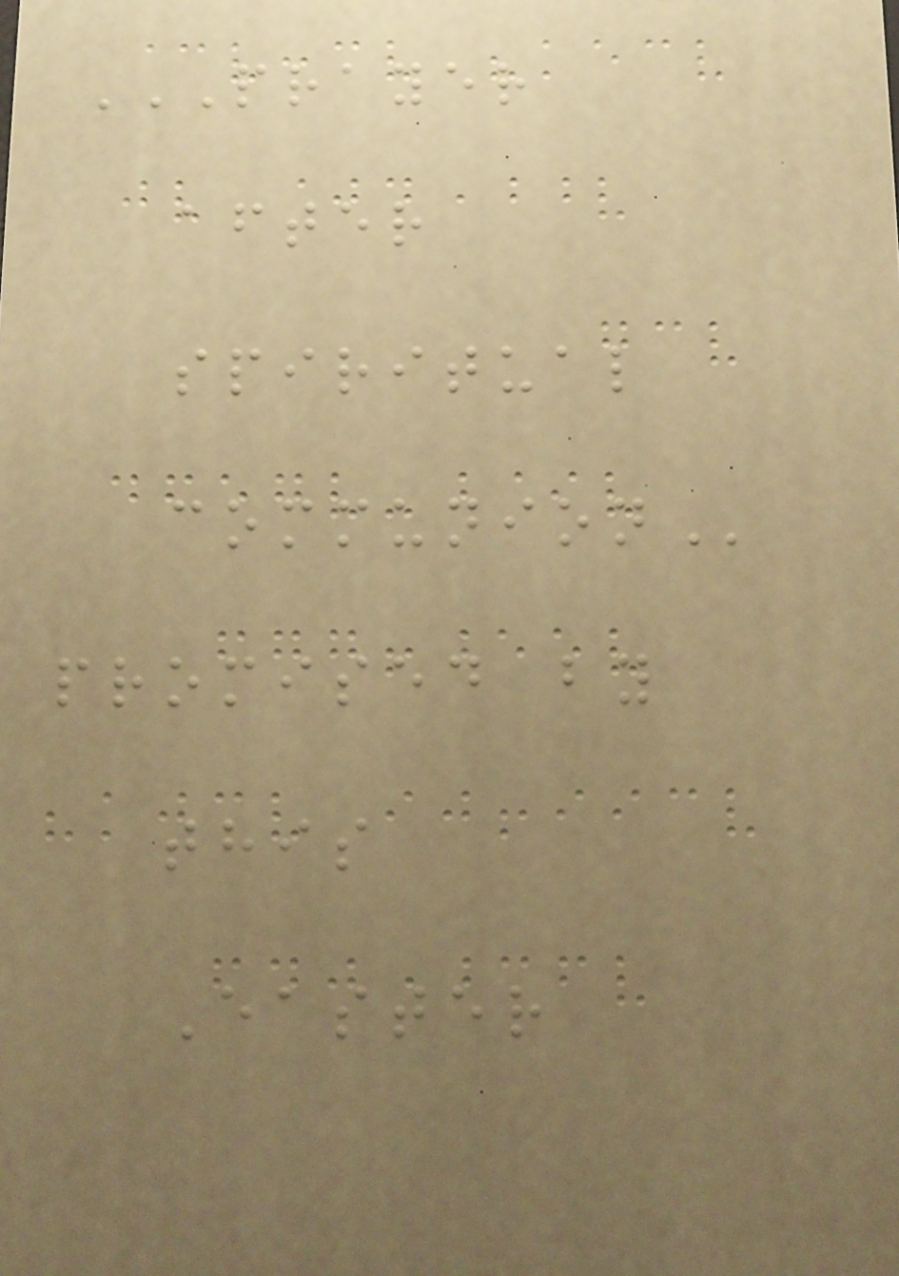PRAYER
AFTER
SPIRITUAL
COMMUNION
promised by
this
Easter
